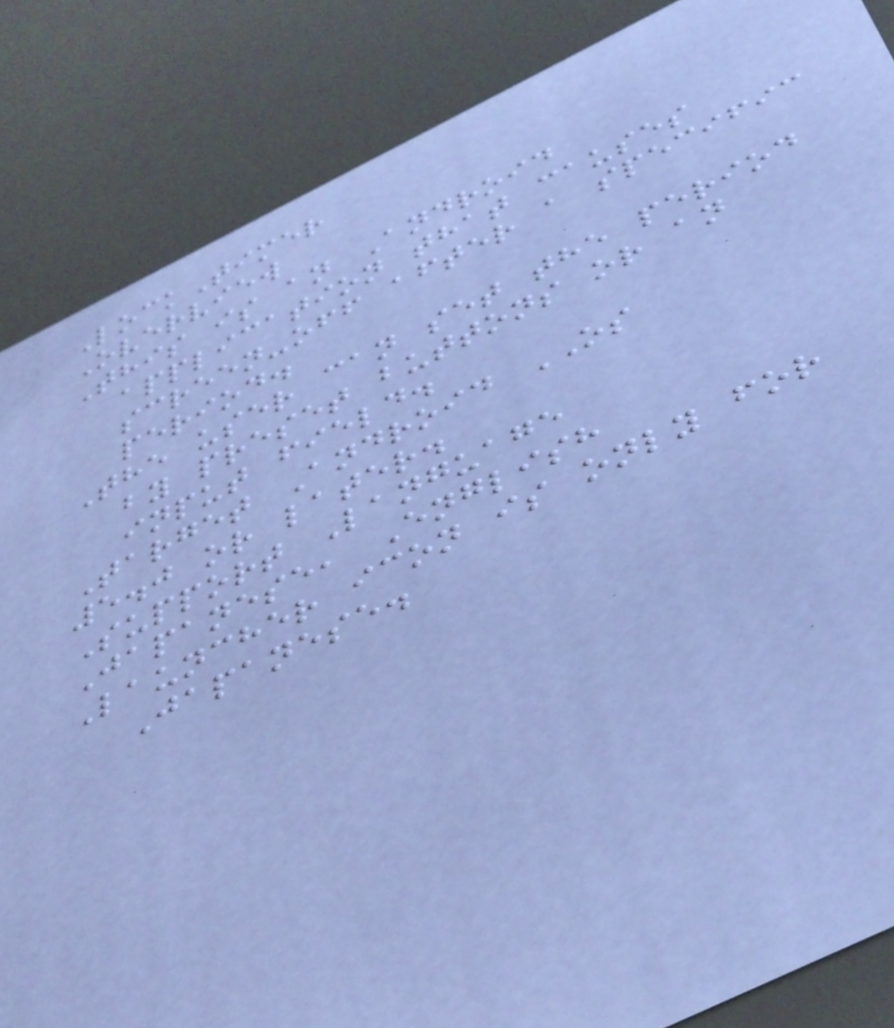LockTimer
Overview
This is an Android
application that causes
screen-off after a specific
period.
The user can set the period
by preset buttons or an
input field.
Target Android OS
5.0 or later.
Support Language
Japanese, English
Launcher icon is only for
Japanese.
